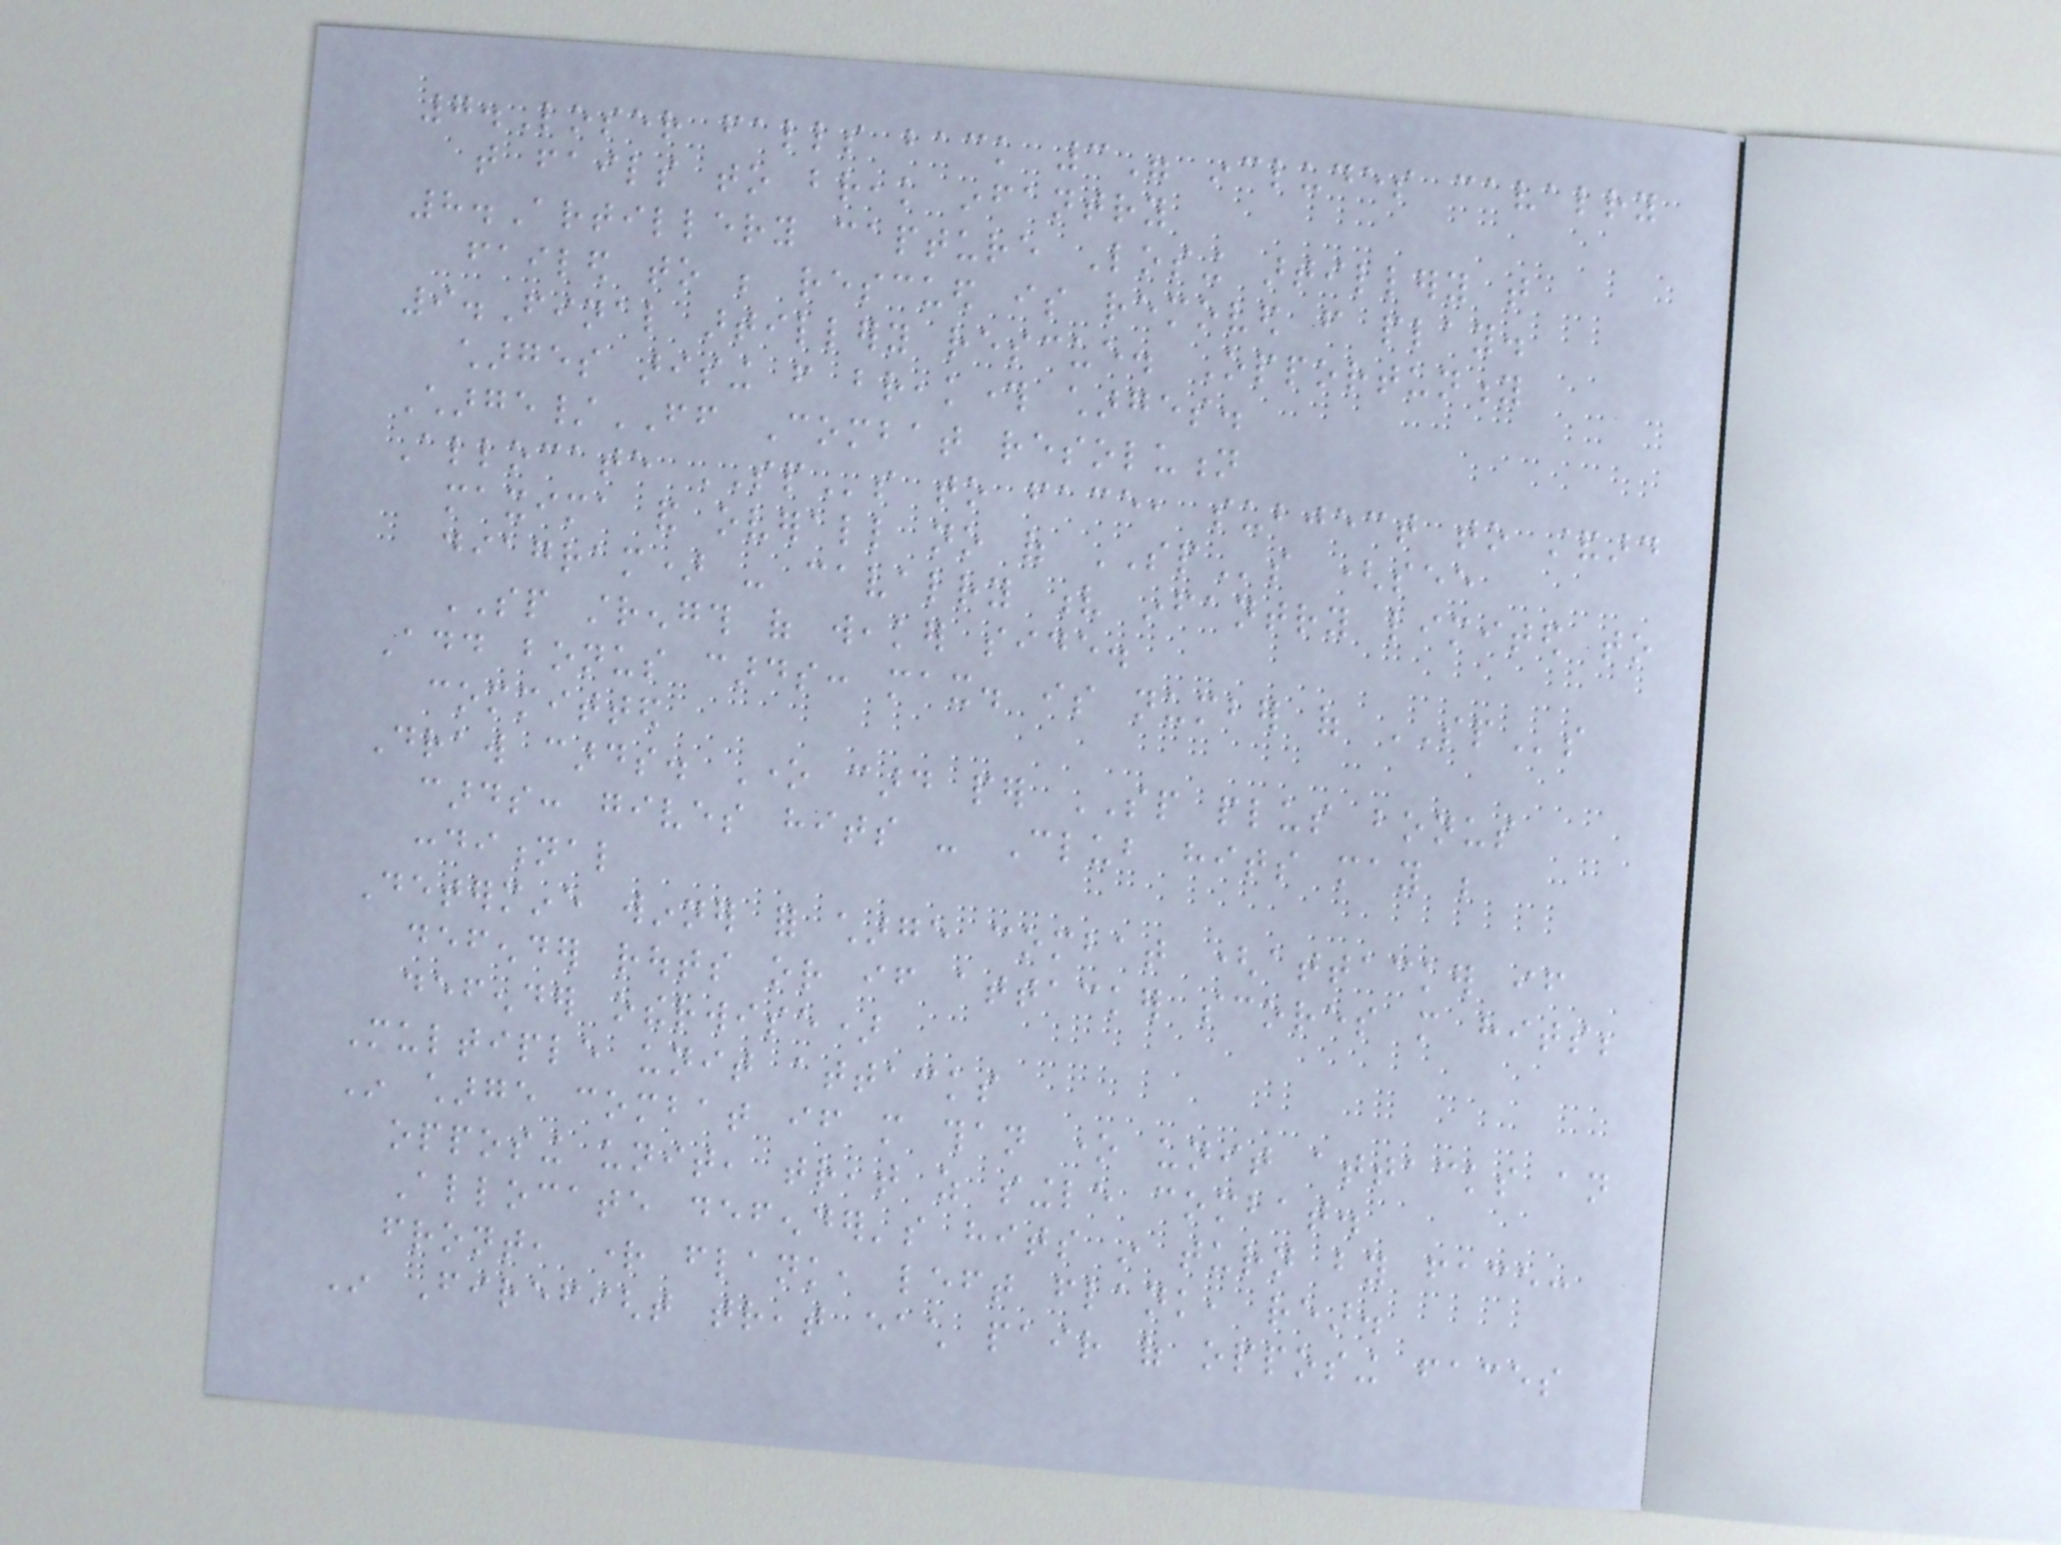7.Loser falls back 3" includes cavalry
that fails to break infantry
8.Artillery capture Losing artillery that
failed to be rescued is removed from play.
9.Final artillery rescue. Opportunity
charges arising from breakthrough charges.
Charge/FF Combat resolution
Allocate SPs to face, subject to standard
maxima and overall no of SPs (see
diagram) - cavalry v infantry limited to
SP strength of weaker side.
Add bonus cards: max. is number of SPs
committed
Draw cards. One card per SP plus bonus
cards: gives hits - Club hits may be
conditional
Determine winner for charge combat (attacker if
defender routs or if attacker scores more hits;
defender otherwise)
Multiple unit attacks
In charge combat if more than one unit attacks an
opposing unit, treat as single combat.
Allocate defender's hits in turn by face:
front, right flank, left flank, rear.
In Firefight treat each pair of opposing faces
